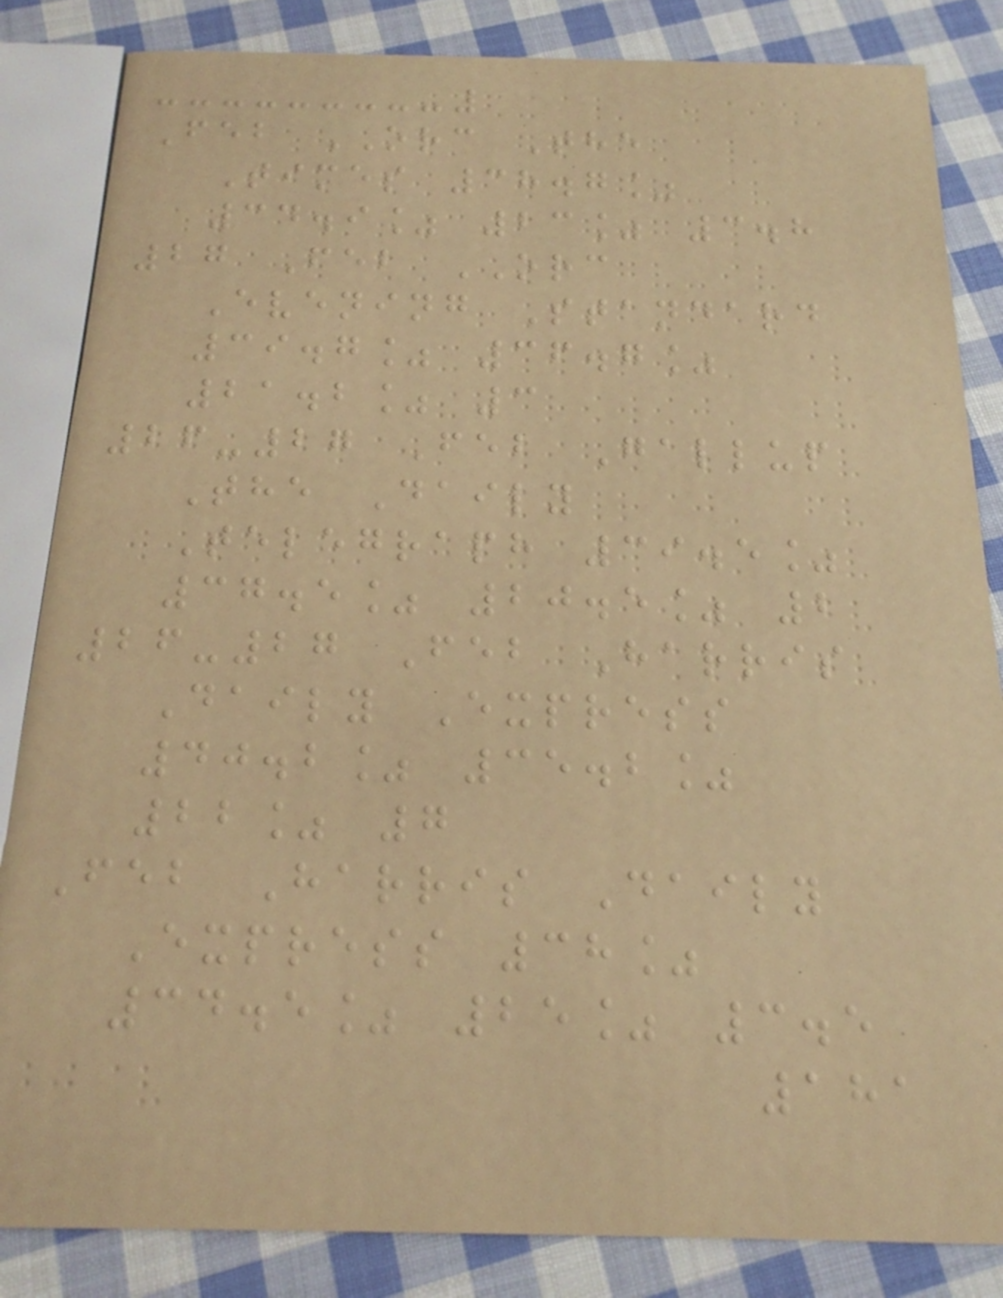Feb ORC The
Times 38.7%
34.9% 23% 3.8
27 Feb ORC
Evening Standard
39.7% 36.7%
21.2% 3
26-27 Feb Gallup
The Daily
Telegraph 39.5%
37.5% 20.5% 2
26-27 Feb Harris
Daily Express
40.2% 35.2%
22% 7
Feb Harris Daily
Express 38%
34.5% 25% 3.5
181
